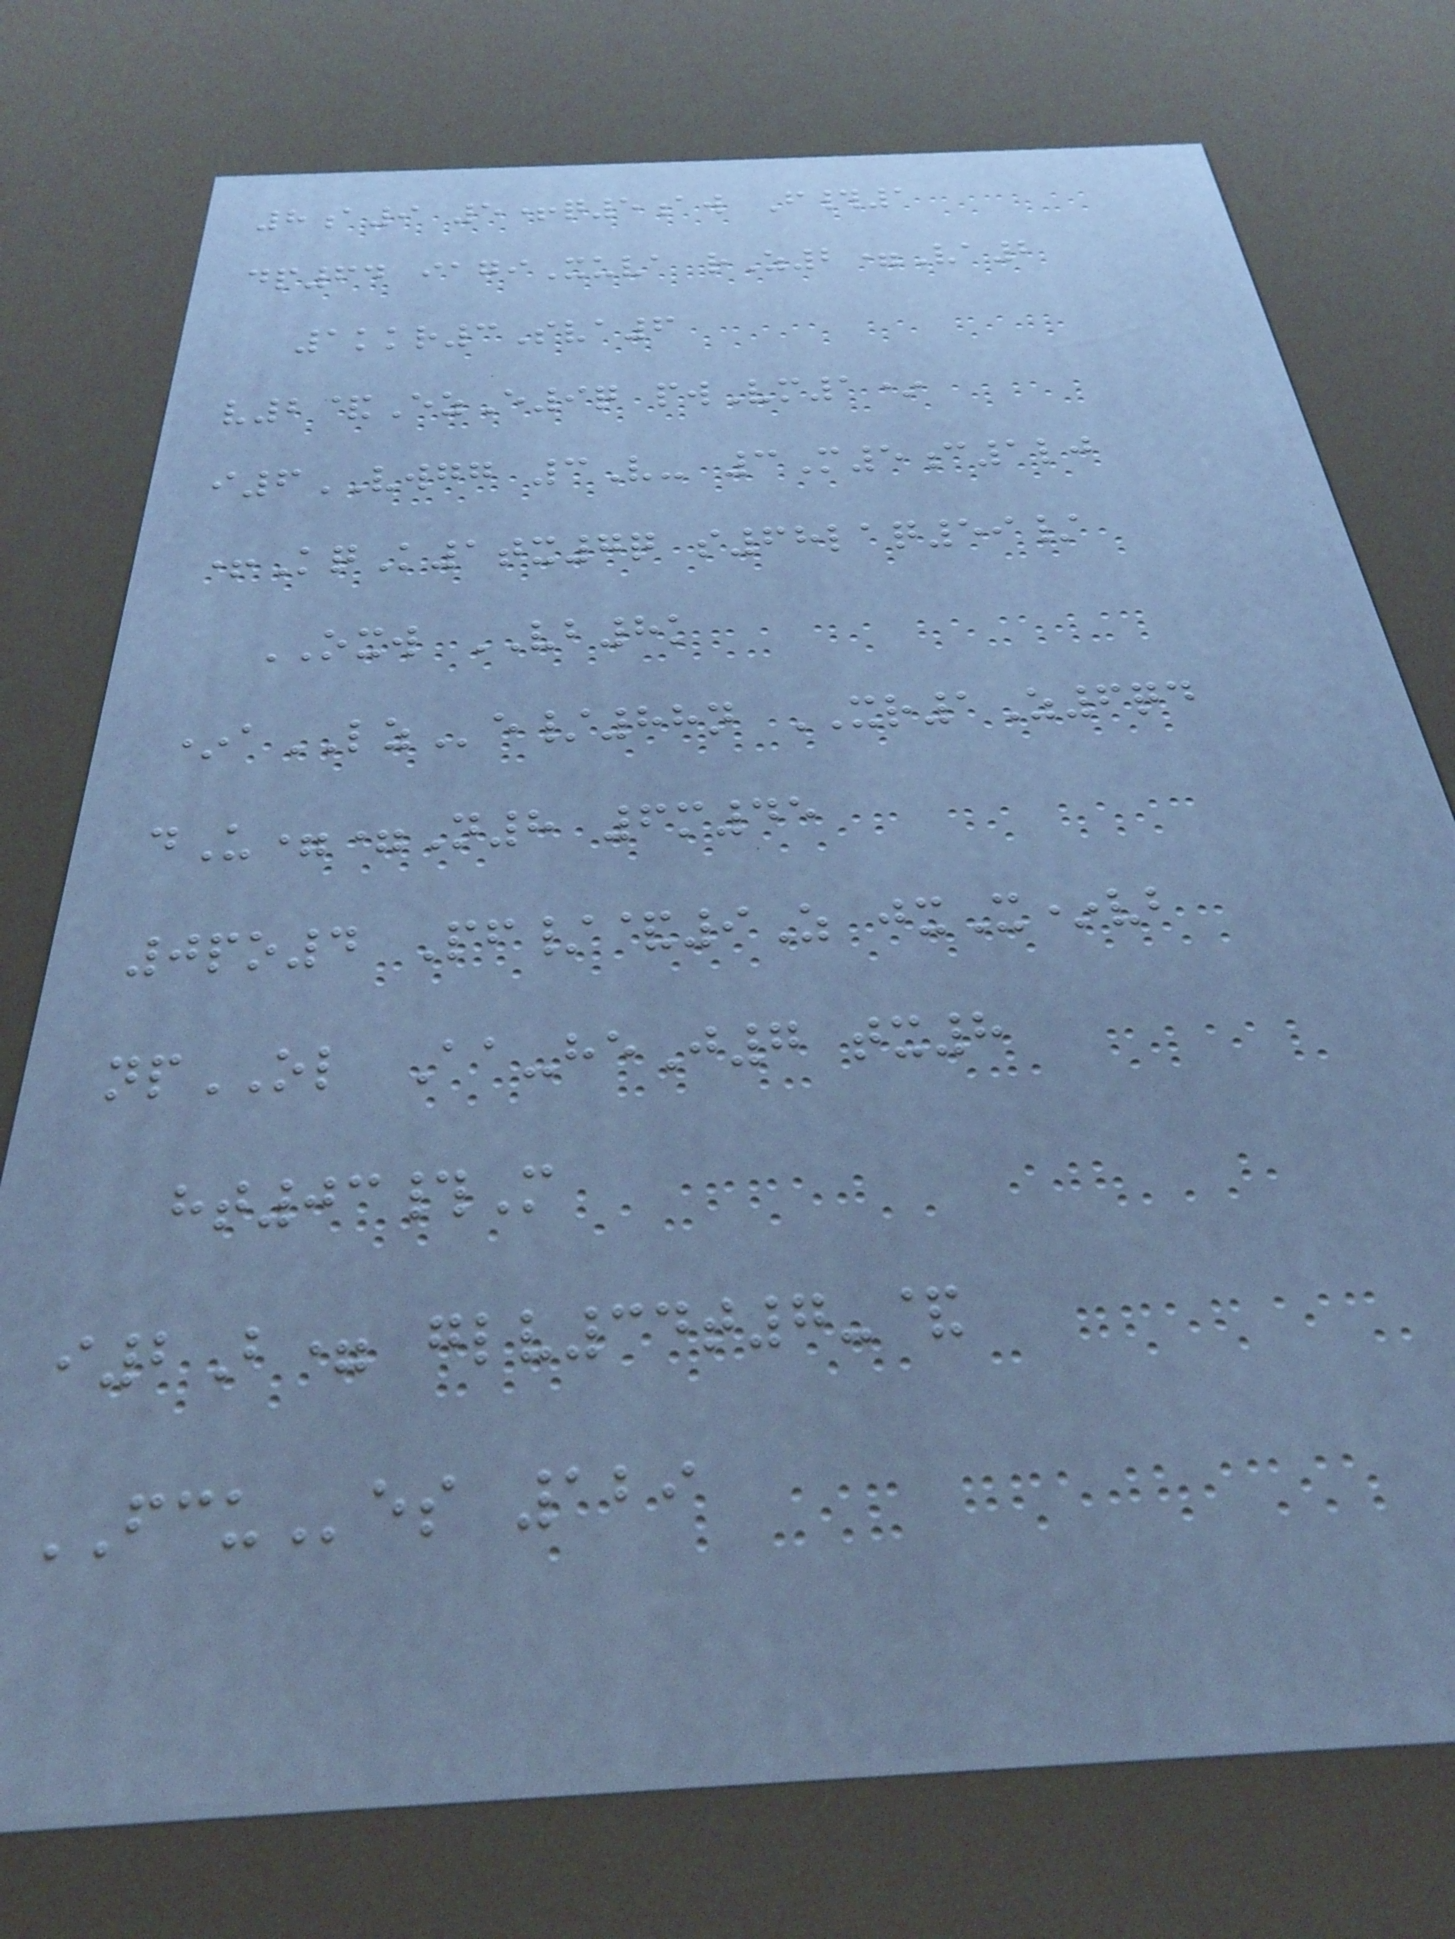8a9 5+q5aw F#1
dp64 iagiXuva rZ2=Va2
1kkr3Sva6
v2&EzE9q pwVm1*
i6VWGG 3V- 3M5c1lj
+KqK1tx7q s68laq59/
OXW VB8k
*aLZe/88n XR1Z6qd
dU==N8 6m45
0po4 Pf/&9Z jxX*vb
npOL Aa-heJ7 tx8
ht03#M
i2B= glv34t7-&
FCUes 129
